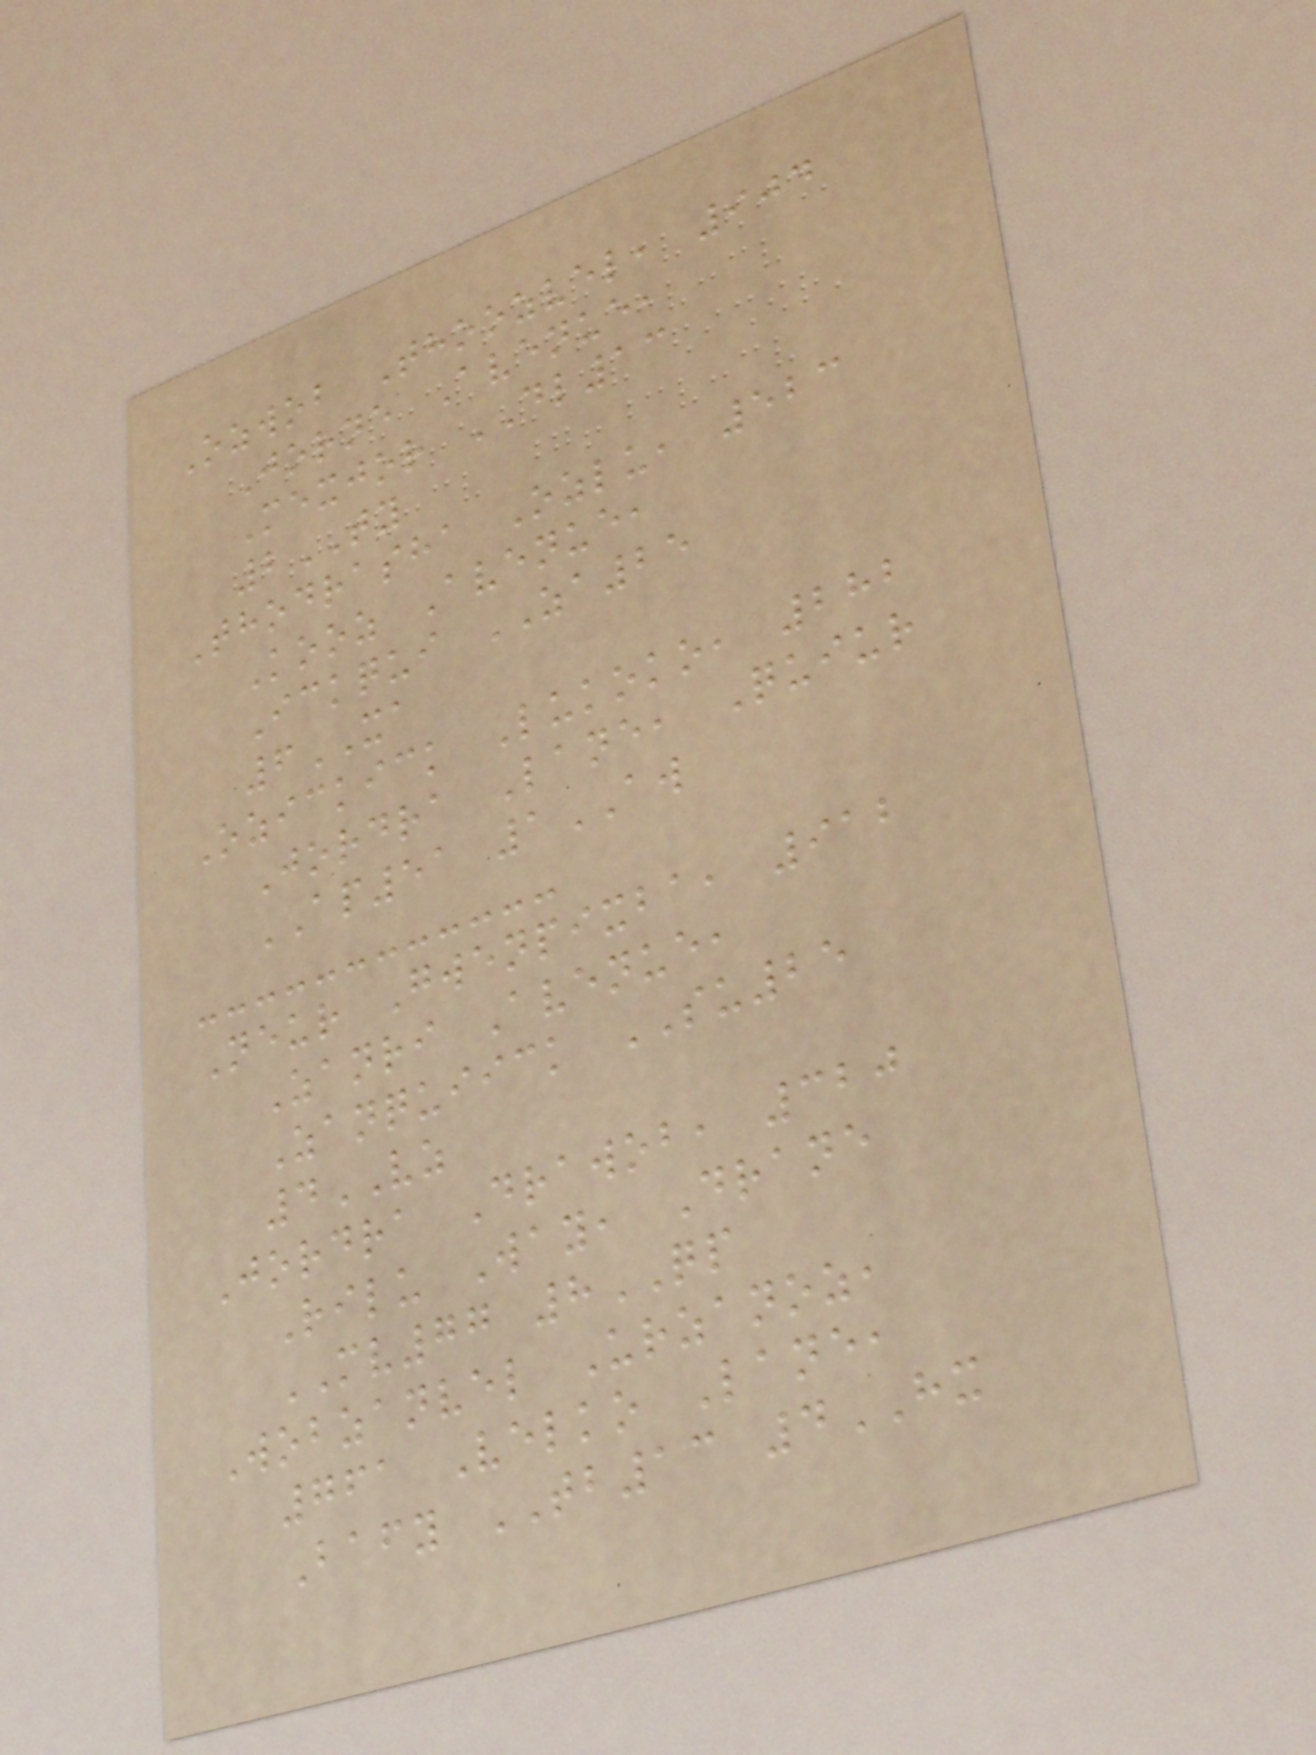Ozwob Thoozvel, 904
Jorne Avenue,
Mexjor DL13
2TY
Thodrasha Ozlu, 523
Kooz Avenue,
Ickqui ZA25
6XA
Ozickick Lukoko, 282
Jordra Lane, Quiur
AP51 1AW
Neur Gwenpixba, 912
Zanri Avenue,
Zanquiick SU25
4VZ
Jordra Drawob, 320
Rilu Way, Drane
MV77 8QP
Wobzanvel Urzanoz,
761 Velko Lane,
Bafy TB13 4HX
